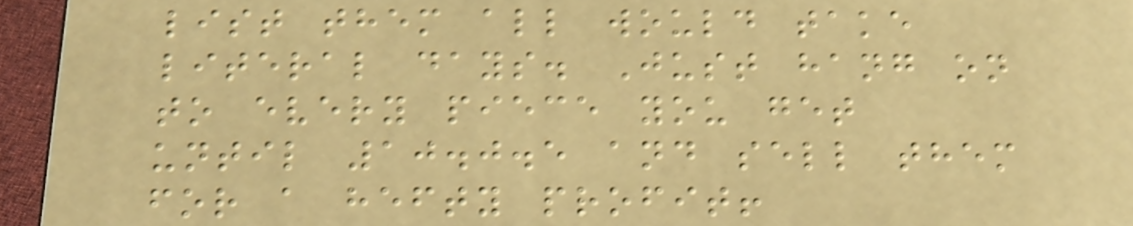list them all would take
literal days. Just hang on
to every piece you get
until 10.0.5 and sell them
for a hefty profit!
